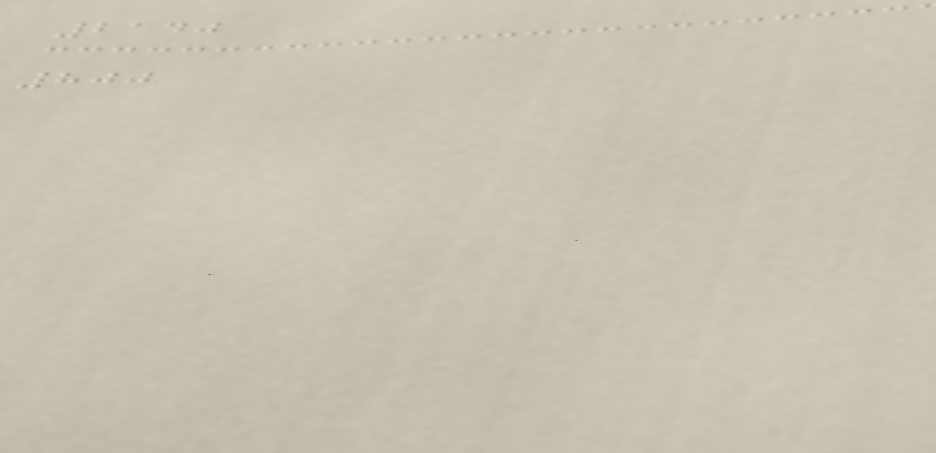2140
800
